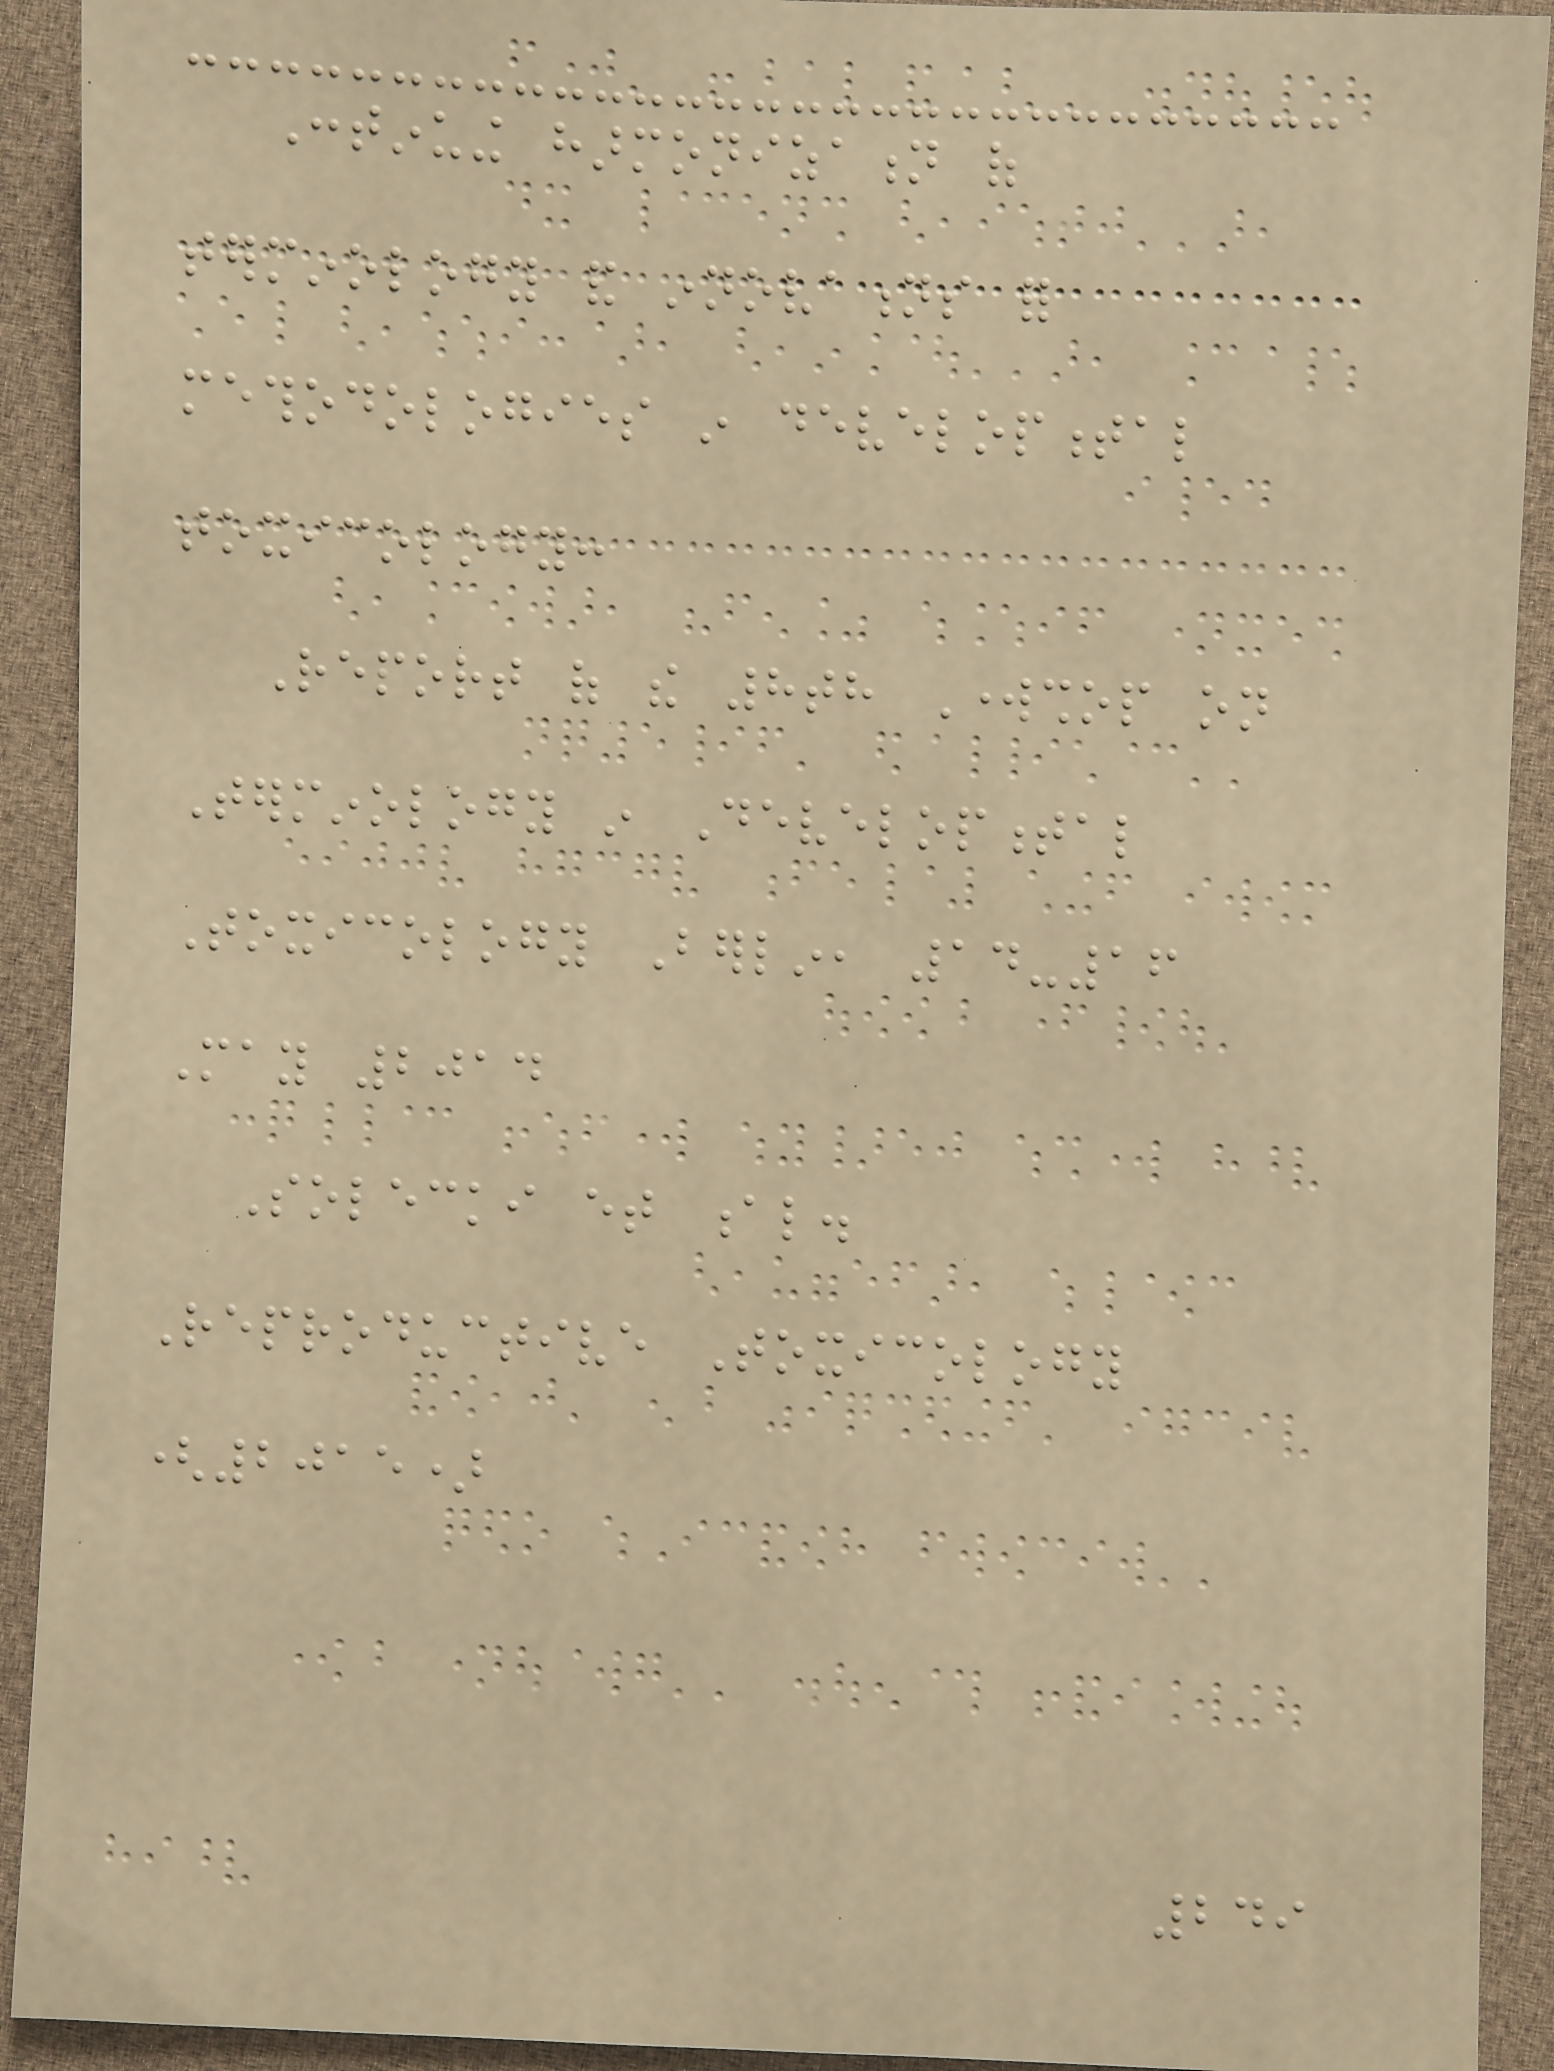Continuing harmonization of
terminology and innovations for
methodologies in developmental
toxicology:
Report of the 8th Workshop on
Terminology in Developmental
Toxicology Berlin, 14-16
May 2014
Solecki et al.
Reproductive Toxicology
(2015)
249
